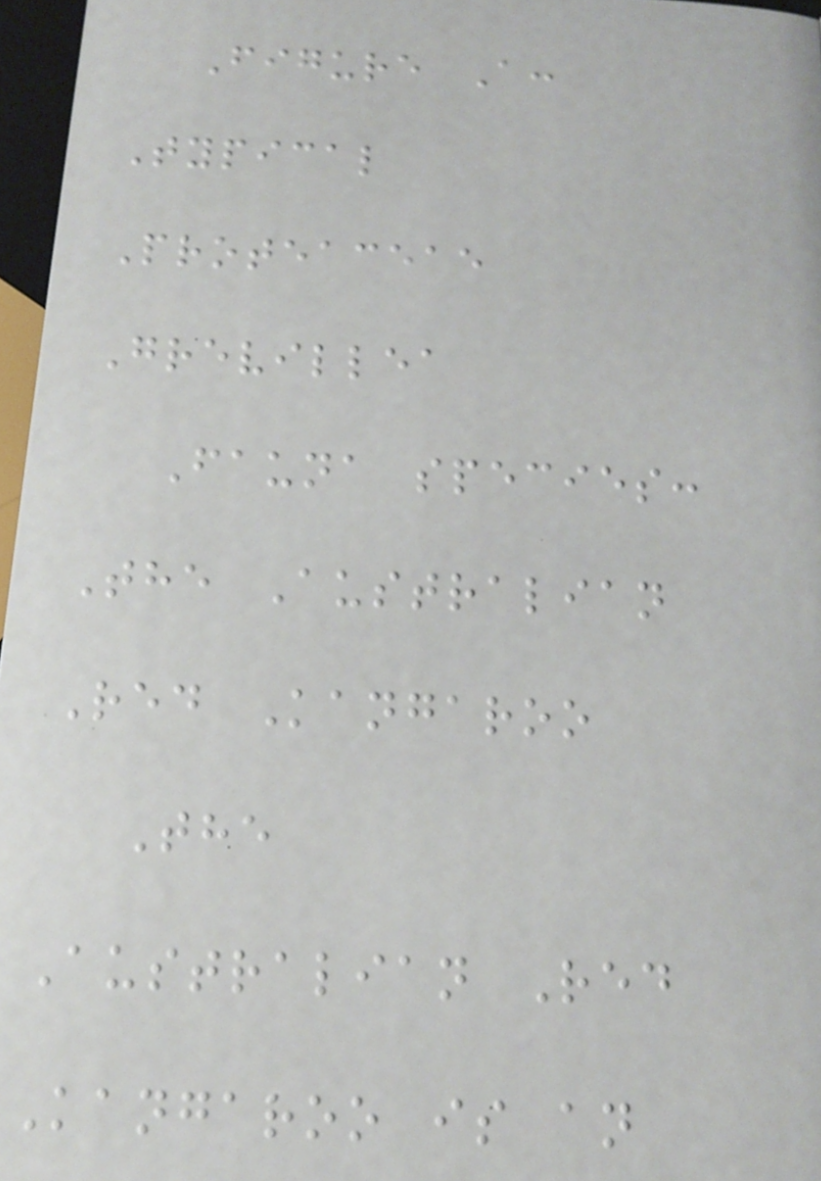Figure A:
Typical
Proteaceae
Grevillea
Fauna species:
The Australian
Red Kangaroo
The
Australian Red
Kangaroo is an
